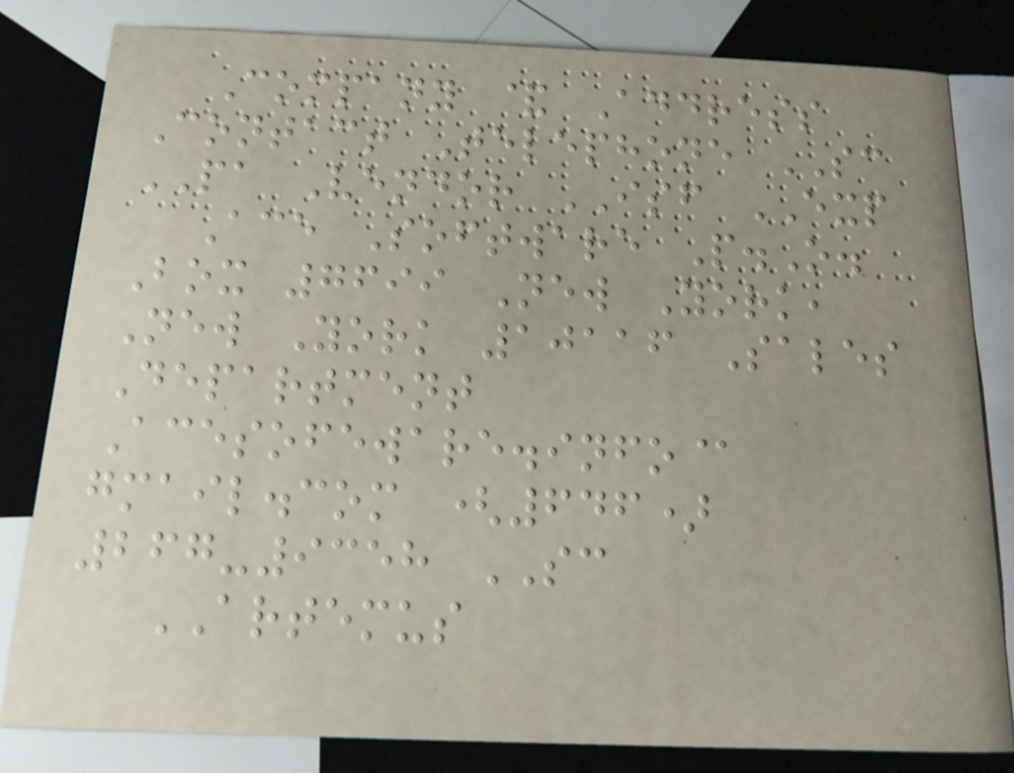Company & Address
Contact Telephone SC
PA Vendor ISF EXP
Ace Software P.O.
Box 7699 New York,
New York 10116 Sales
Department
Acesofeware.info@
gmail.com (646)
267-9358 SC
ARTEMUS
